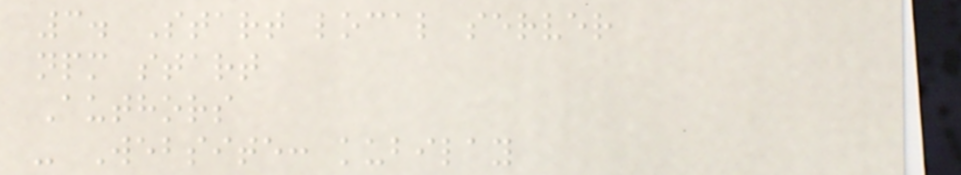3. Start local server
npm start
Authors
- Website: kubilay
